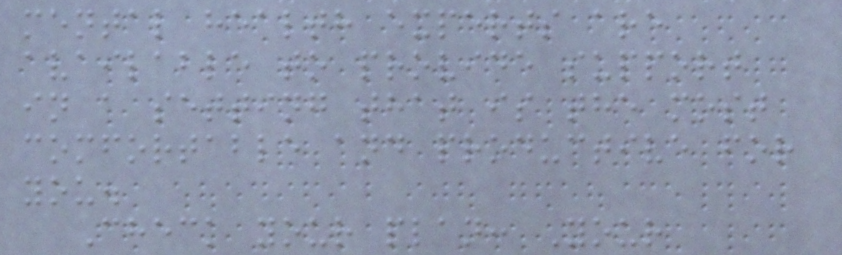mental health experts are
available to provide support
in a setting that is the most
comfortable and productive for
you.
Check your plan: Your
